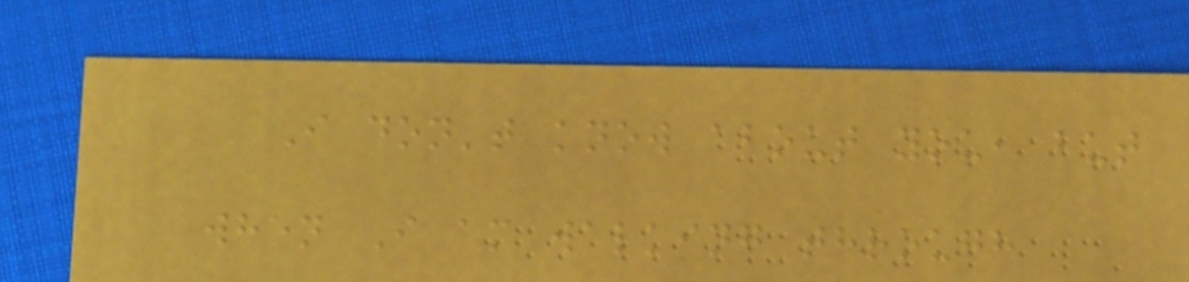I don't know about you, but
when I am walking through
